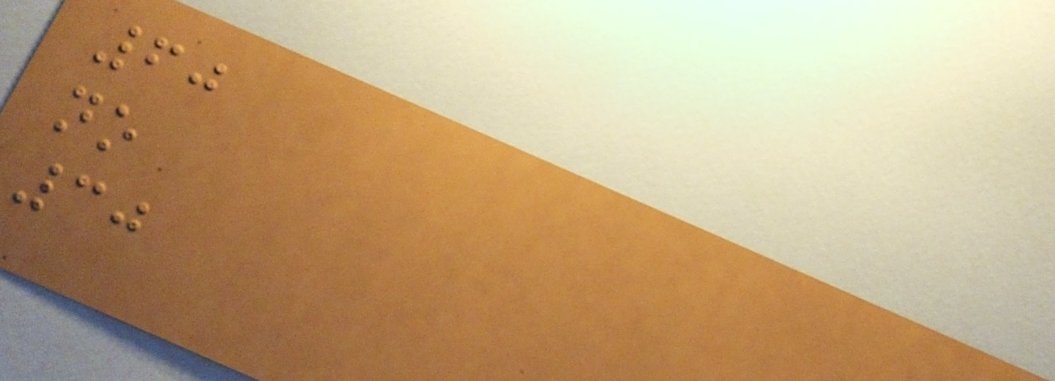60
no
30
